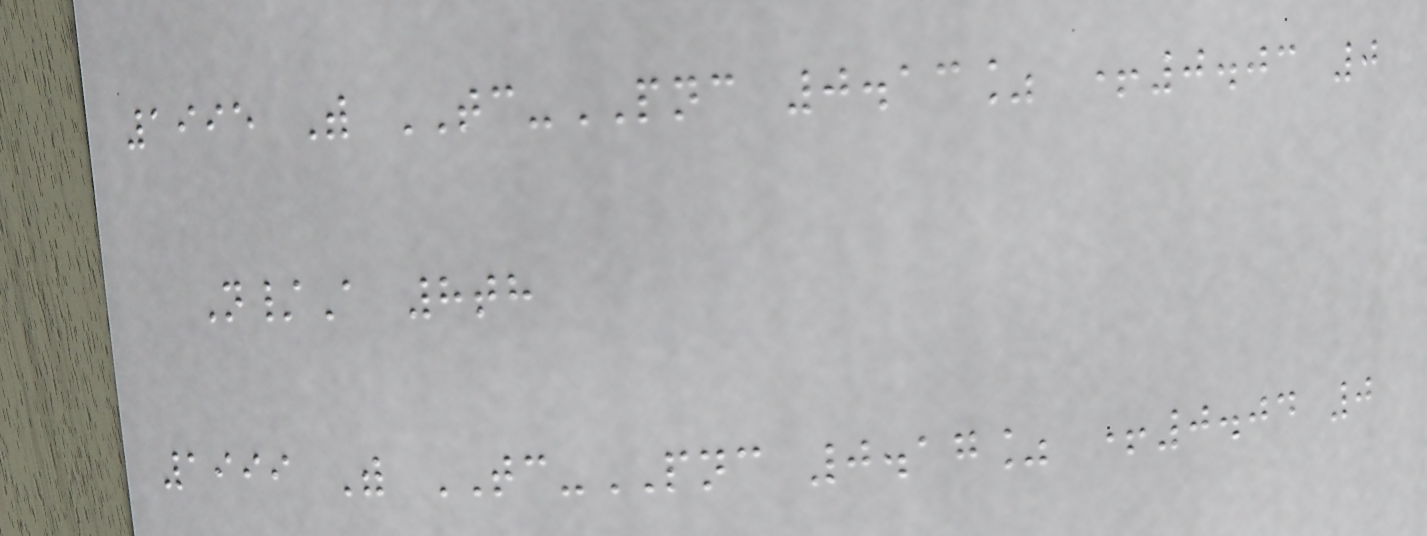1995 With TC-PNC 0.13% +0.03 0
N/A 8th
1999 With TC-PNC 0.17% +0.04 0
